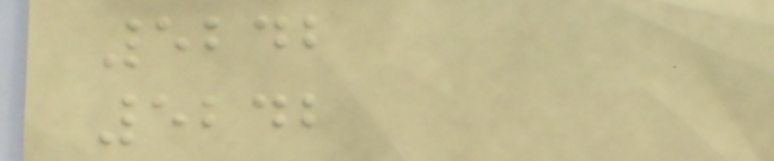5242
5242
